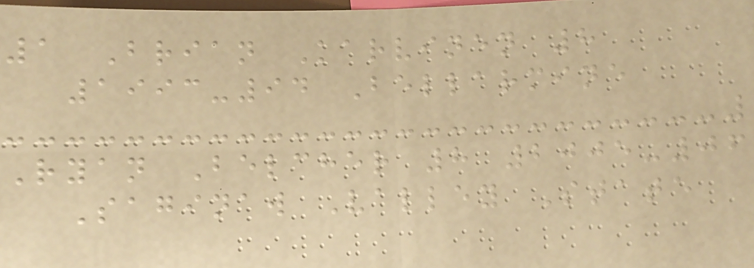1 Brian Karvinen 8
1993-94 Bellarmine
Ryan Belcher 8 2005-06
Saginaw Valley State
